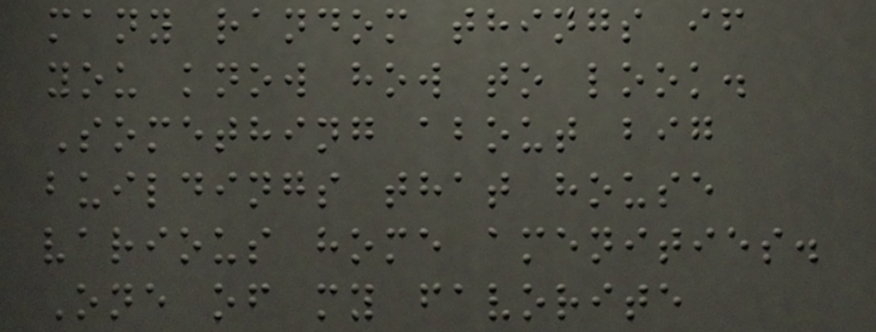many random things if
you know how to look.
Something about big
buildings that house
various home amenities.
One of my favorite
